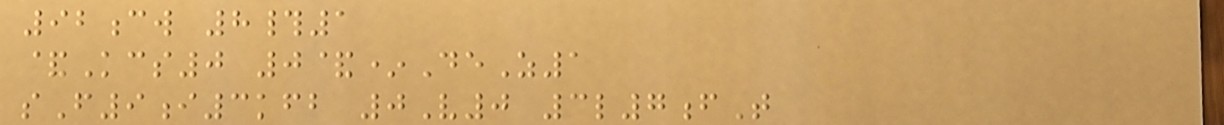92cw 8#1
&Kcs0 0&*DeZ1
sF9i3kfb 0V0 3l7fT
